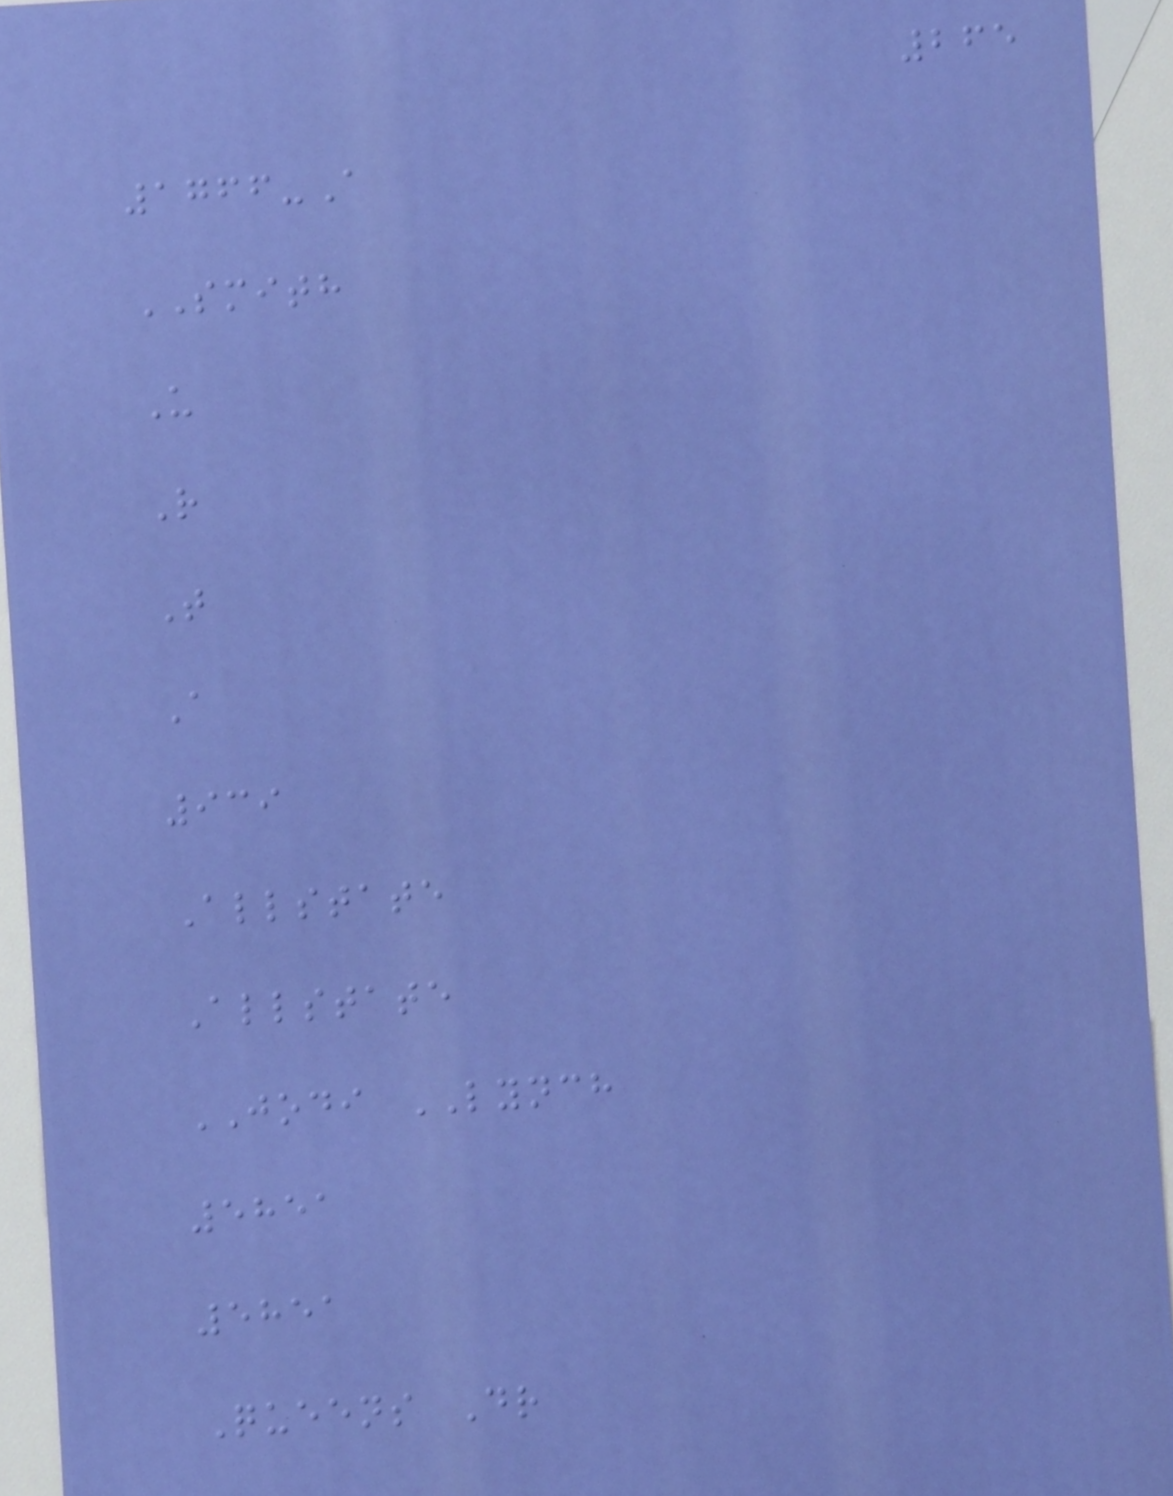265
1766-A
SMITH
U
R
T
A
939
Allstate
Allstate
JODI LYNCH
5851
5851
Queens Dr
